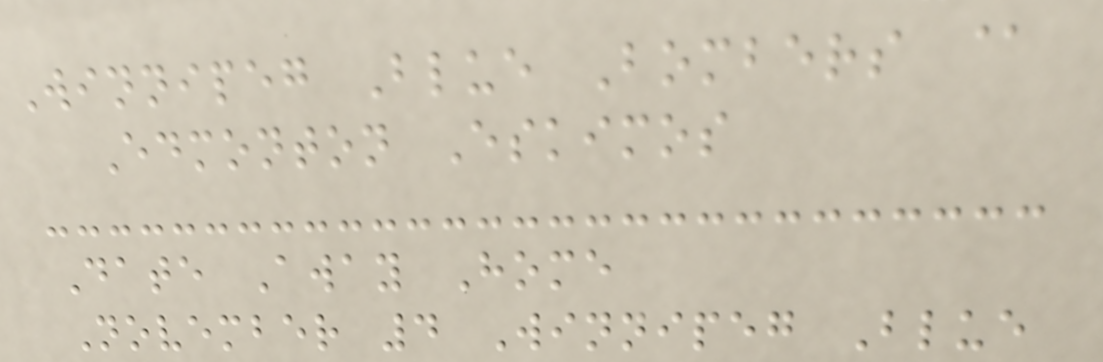Winnipeg Blue Bombers @
Edmonton Eskimos
Date Away Home
November 4 Winnipeg Blue
